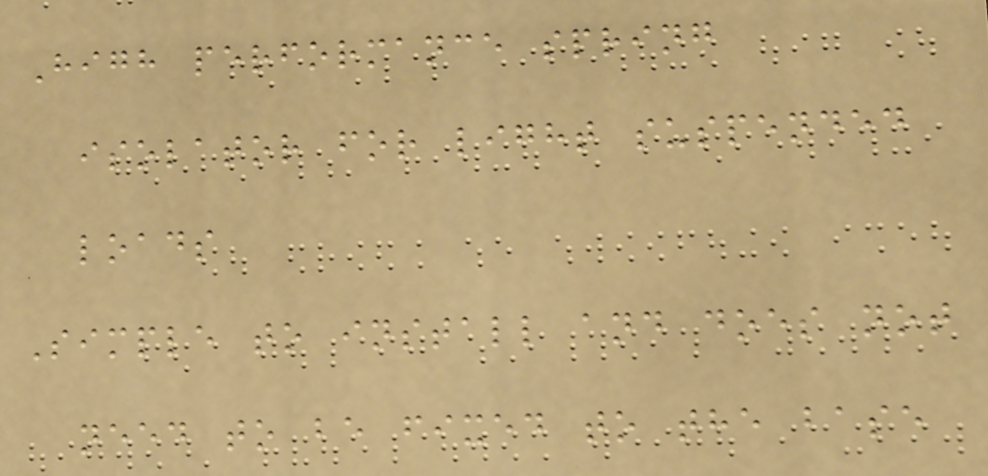High performance spring
isolator for light suspended
loads
Simple to install and does not
need to be fixed to the base
